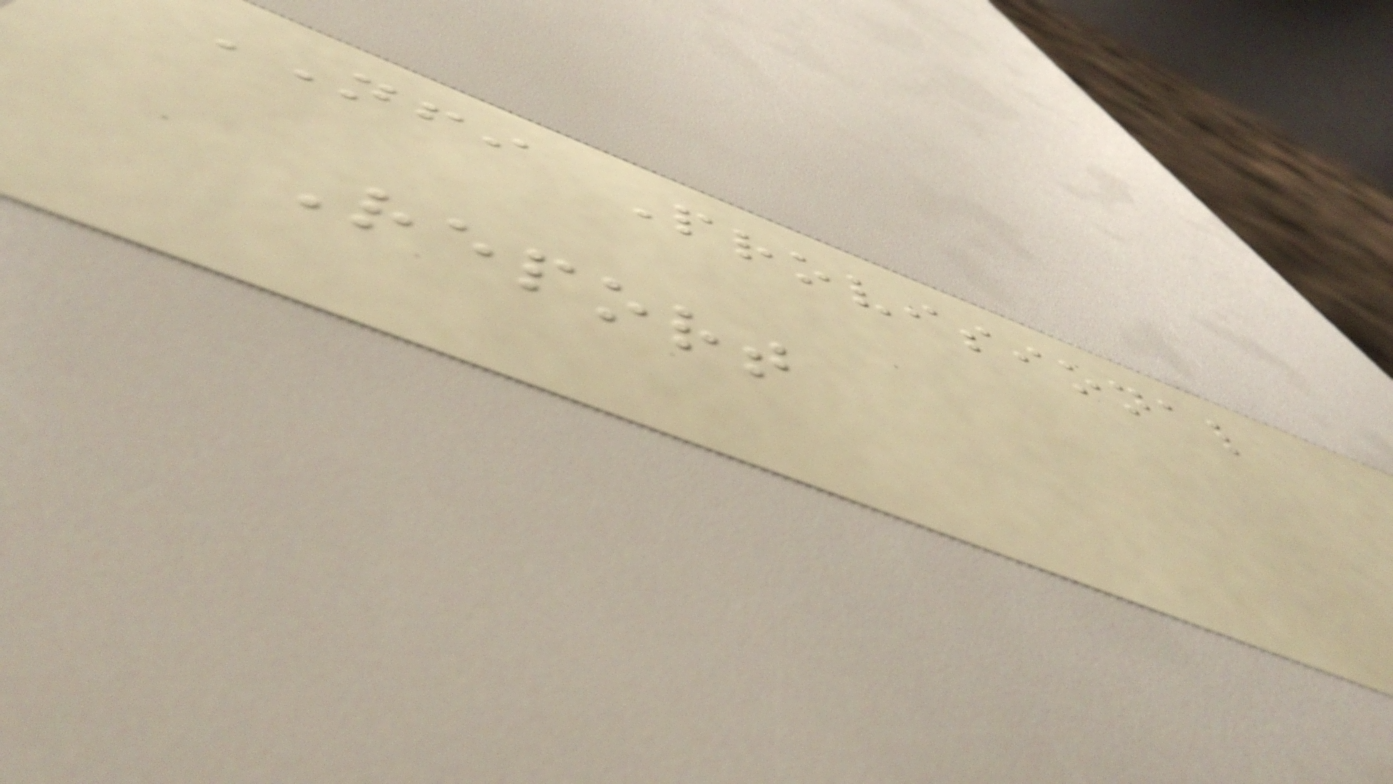NFI Provisional
Report
